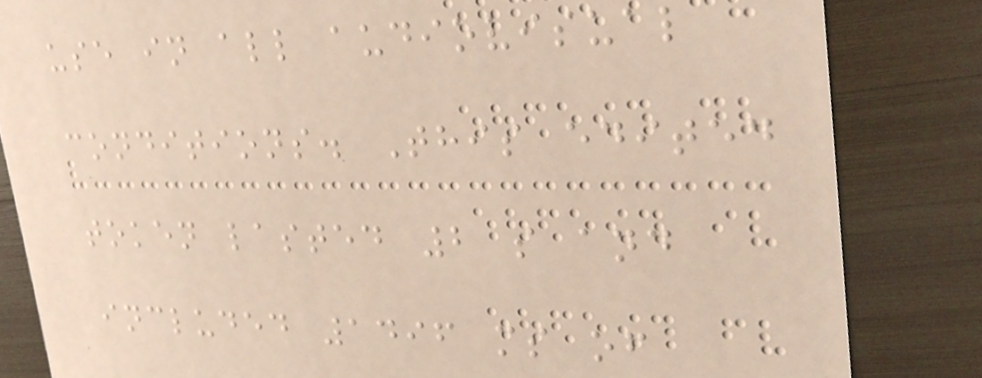use in all audiovisual
conditions. This edited
token lasted 2 s and
included 1496 ms of
